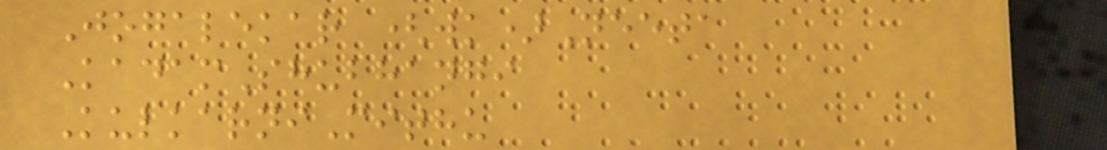Jogalekar (wk)Neeta
KadamShubhangi
KulkarniMithu
